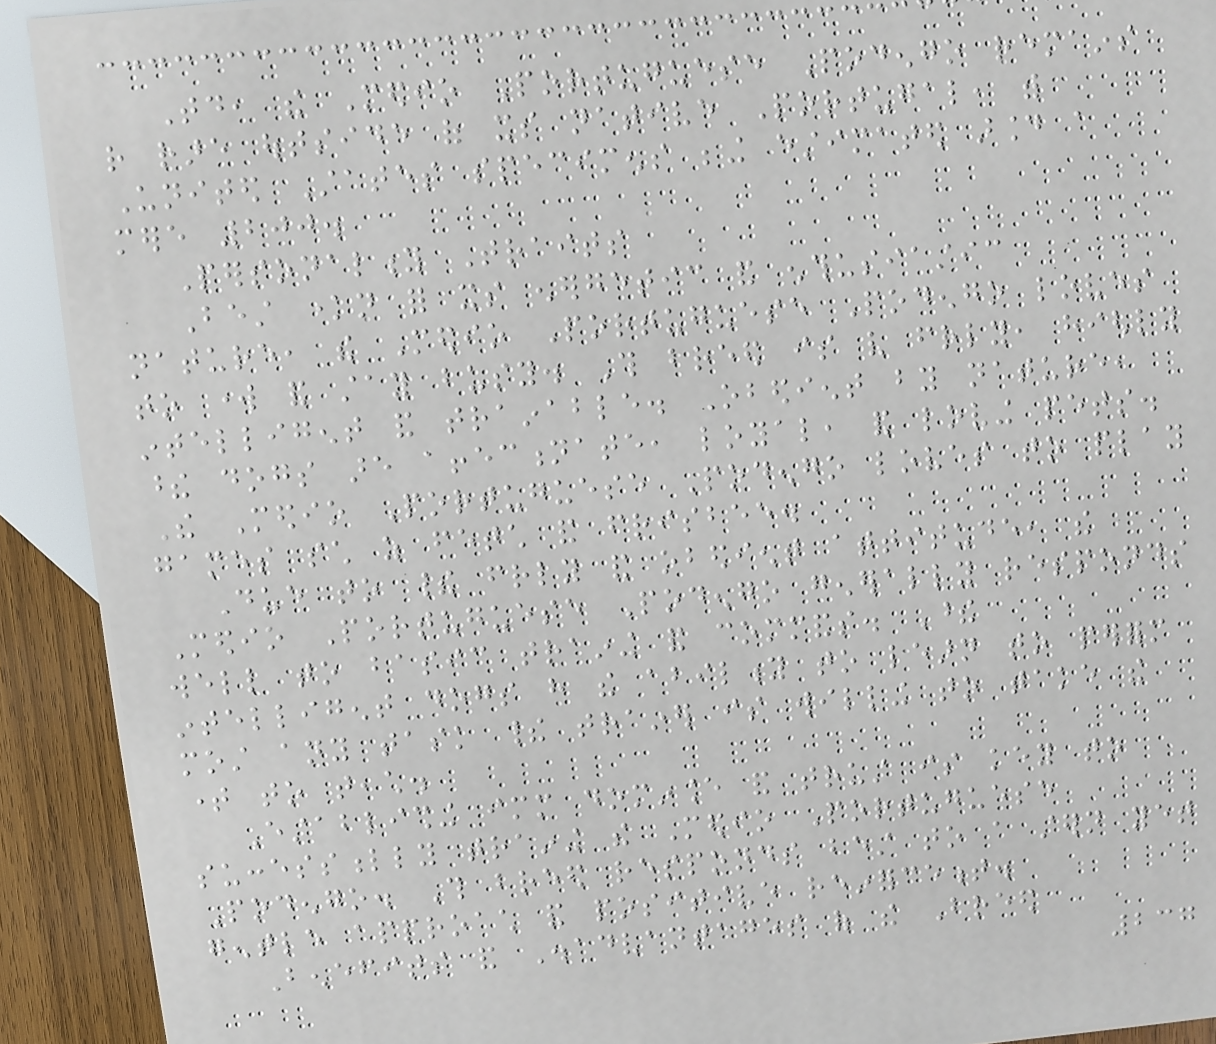Today, the Medio Portuguese Podengo remains
rather rare outside of its native Portugal, with
United States specimens being estimated around a
mere 200.
Personality Traits
Best known for its energetic and enthusiastic
nature, the Medio Portuguese Podengo loves
to work and stay busy. This breed is very friendly, highly
intelligent and trainable. Obedient by nature,
these dogs are affectionate, loyal, and loving pets.
The Medio Portuguese Podengo loves to play
games such as fetch and frisbee.
Due to their friendly and obedient attitude, the
Medio Portuguese Podengo generally responds
well to basic training and commands. These
intelligent dogs have the ability to learn to perform
most any task their trainer is willing to take the
time to teach.
Establishing immediate dominance and trust is key to
successfully training the Medio Portuguese
Podengo. This breed responds best to a stern yet
gentle approach and positive reinforcement.
Benefits and Disadvantages of the Breed
237
